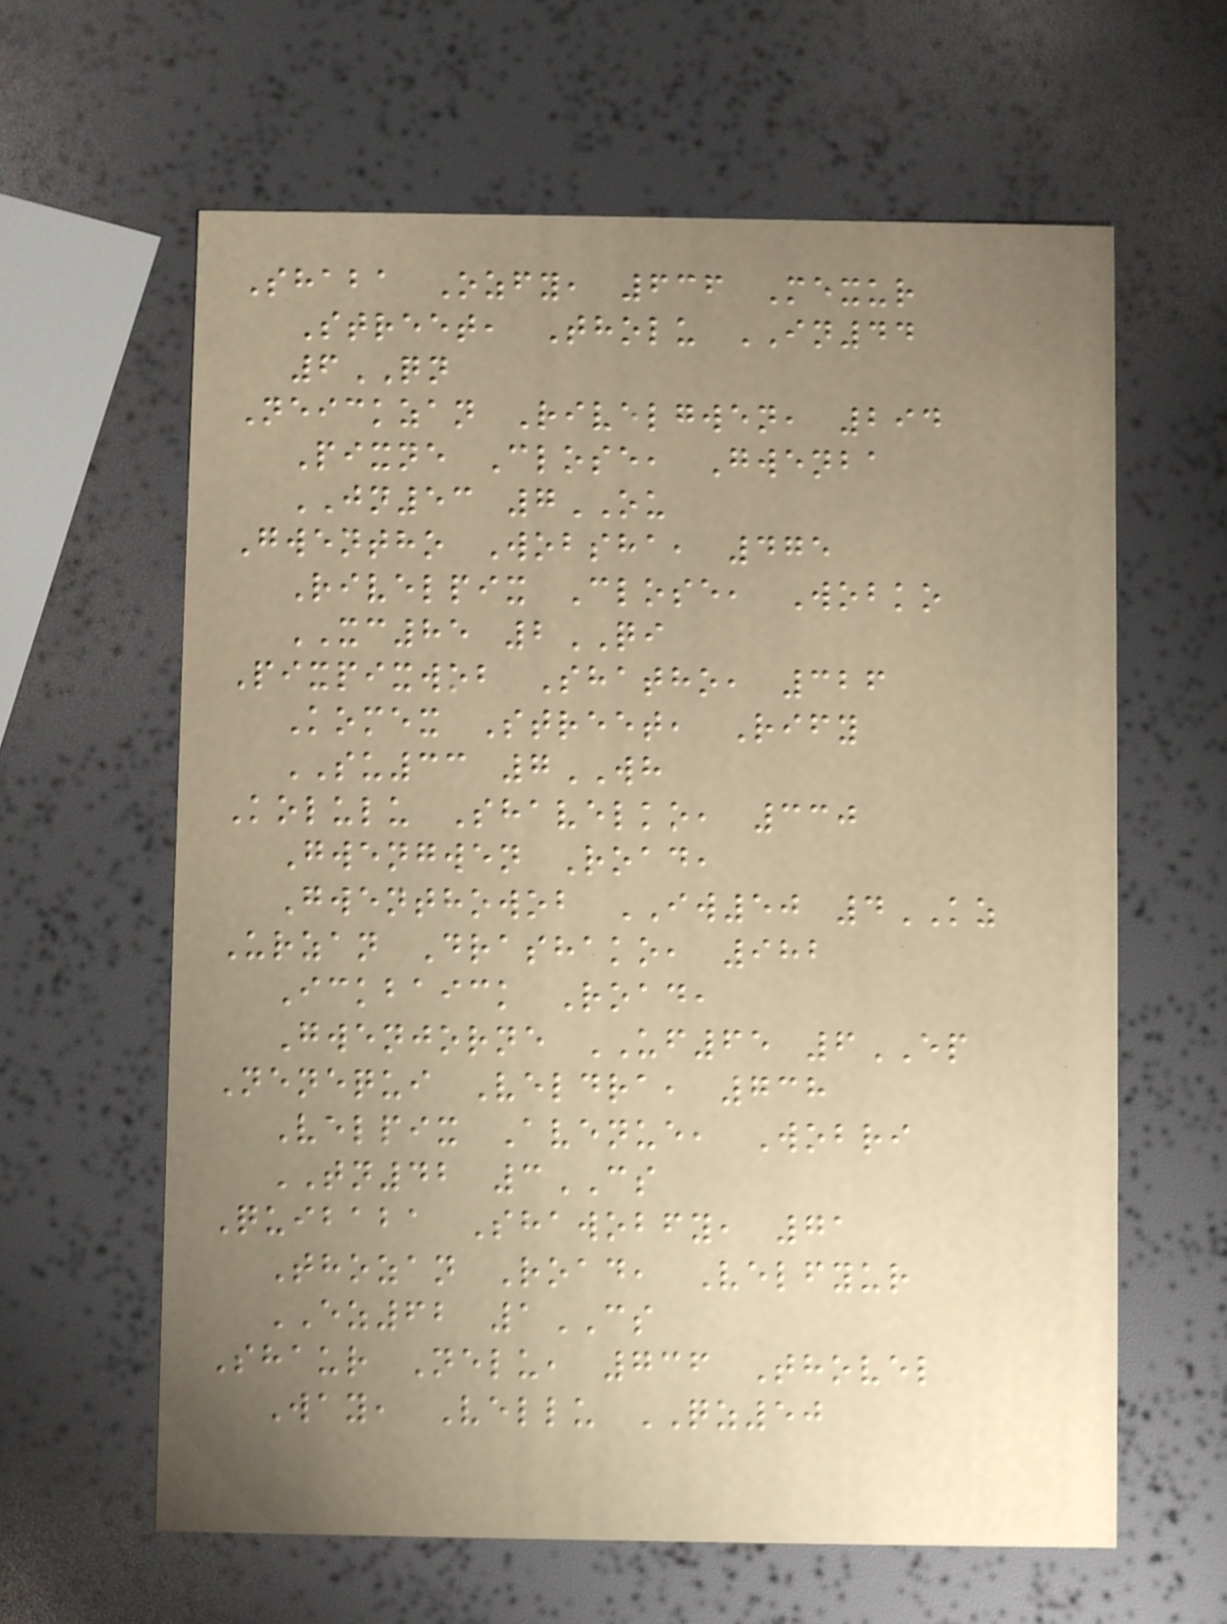Shaba Ozfy, 636 Mexur
Street, Tholu IN44
6QN
Neickzan Rivelgwen, 294
Pixne Close, Gwenba
JN53 7OU
Gwentho Wobsha, 475
Rivelpix Close, Wobko
XC85 2QI
Pixpixwob Shatho, 326
Komex Street, Rify
SU33 7WH
Kolulu Shavelko, 330
Gwengwen Road,
Gwenthowob IW50 4KZ
Urzan Drashako, 982
Ickbaick Road,
Gwenjorne UF65 6EP
Nenequi Veldra, 738
Velpix Avenue, Wobri
TN42 3CS
Quibaba Shawobfy, 71
Thozan Road, Velfyur
EZ62 1CS
Shaur Nelu, 736 Thovel
Way, Vellu QZ50
